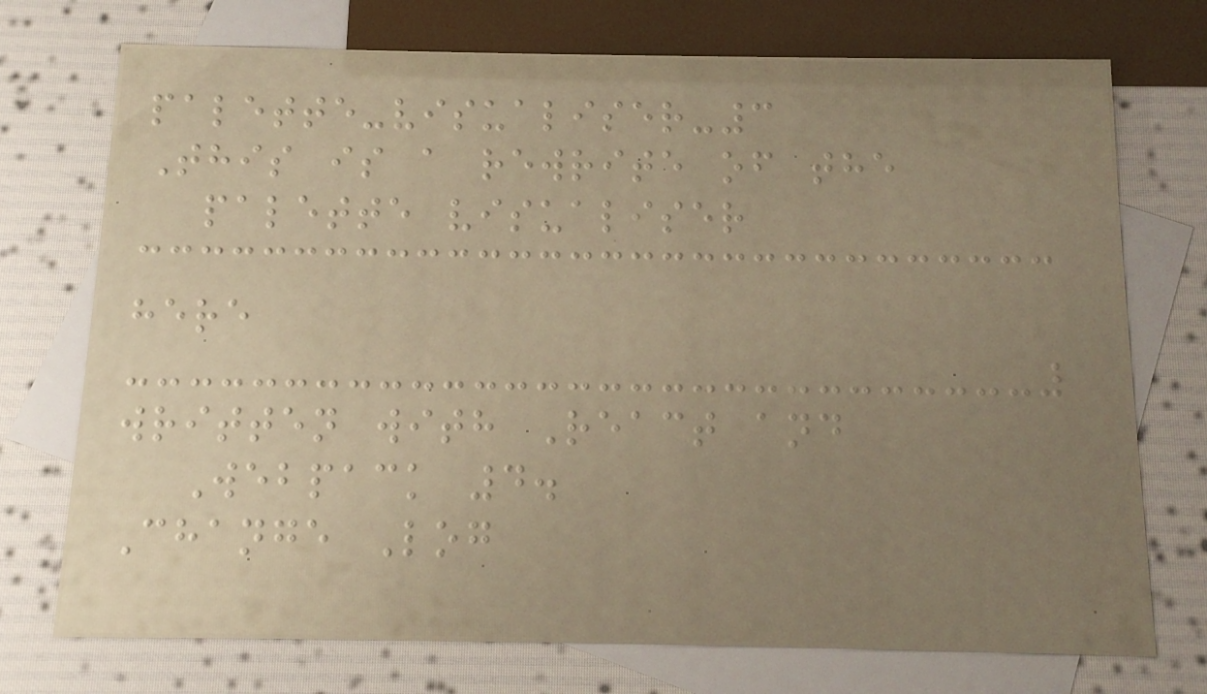palette-visualiser-3
This is a rewrite of the
palette visualiser
here
written with React and
Webpack 4.
Change Log
